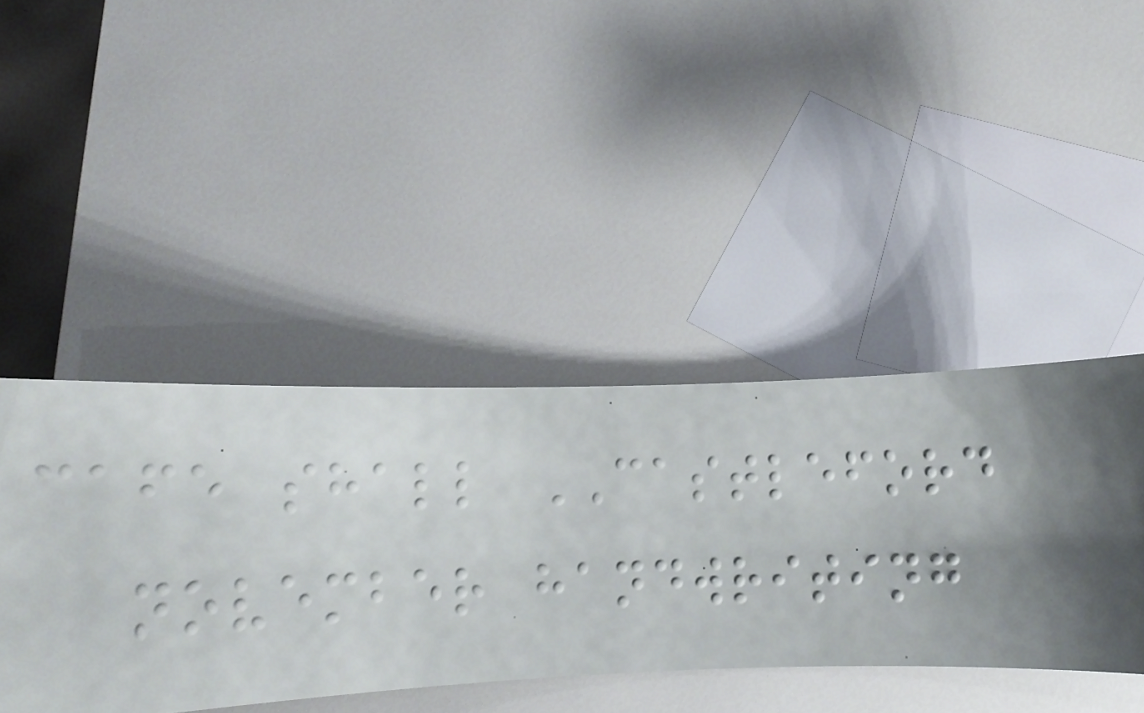cafe shall CASTLEFORD
november handwriting
